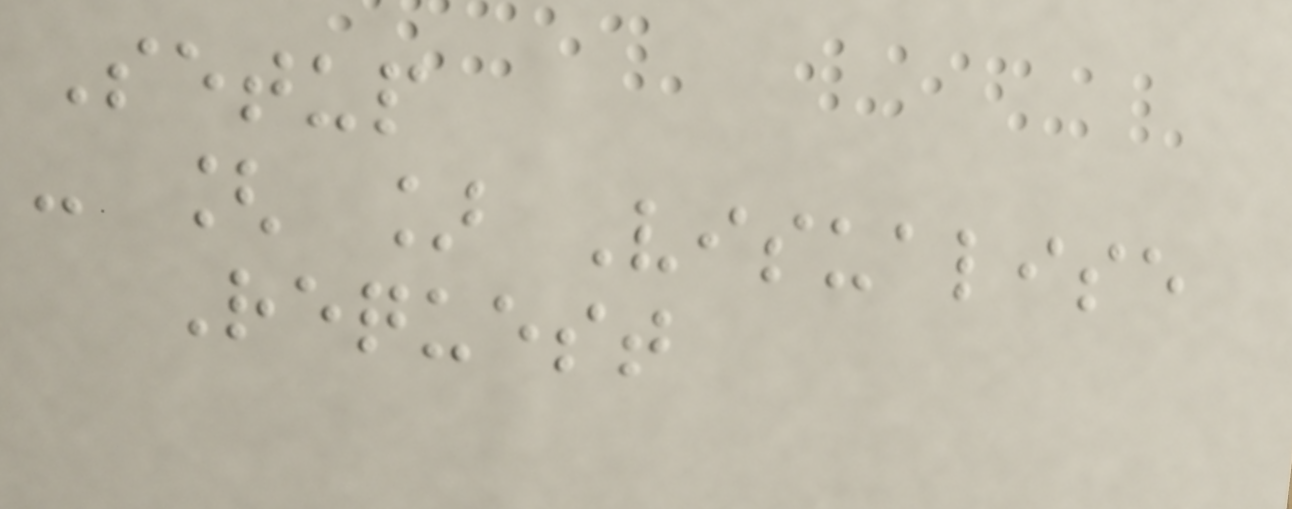Setup
- [ ] Visualise
Request
